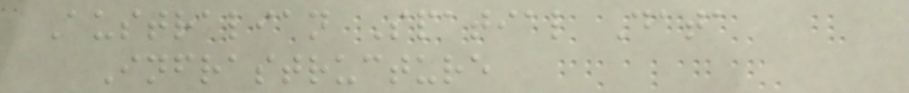Australian Spatial Data
Infrastructure
